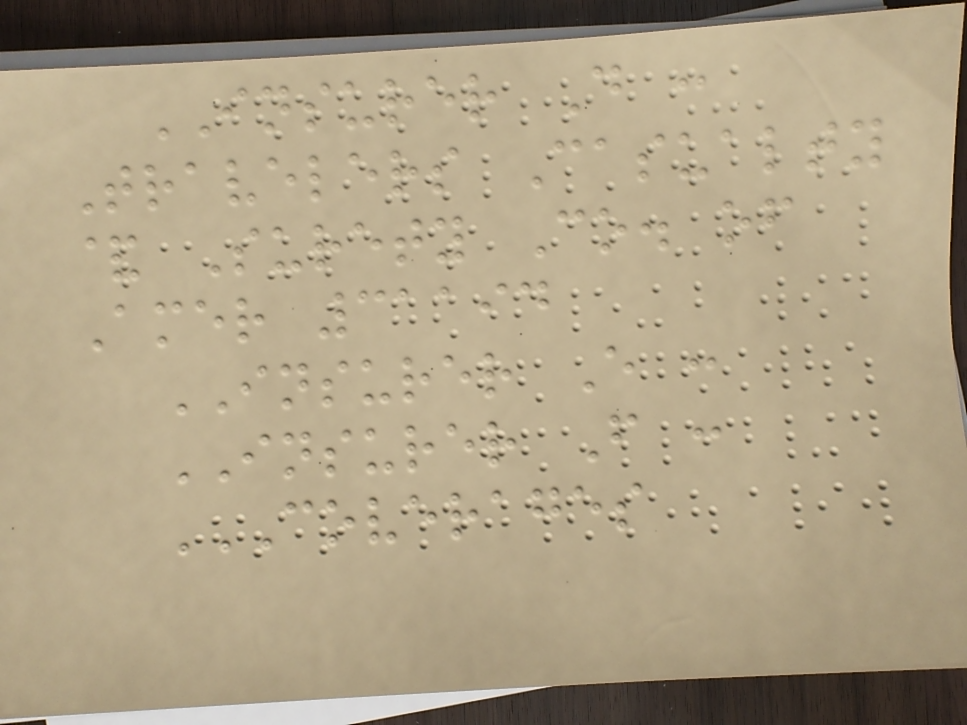INSURER D :
Travelers Casualty
& Surety Co. of
Amer 31194
INSURER E :
INSURER F :
COVERAGES
